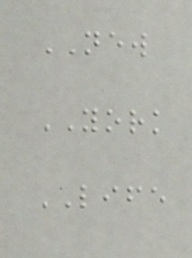NEW
YORK
LIFE
